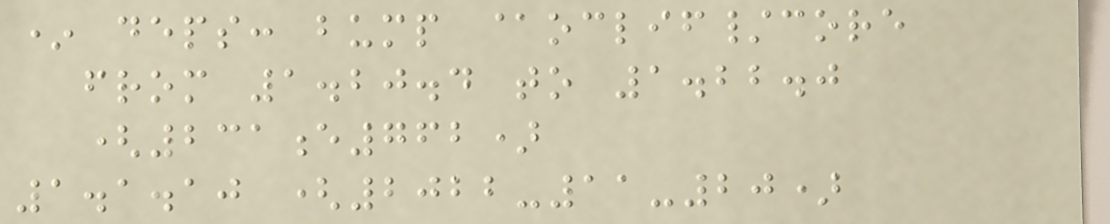* deps: bump @oclif/core
from 1.20.4 to 1.22.0
(231e762)
1.1.10 (2022-11-20)
